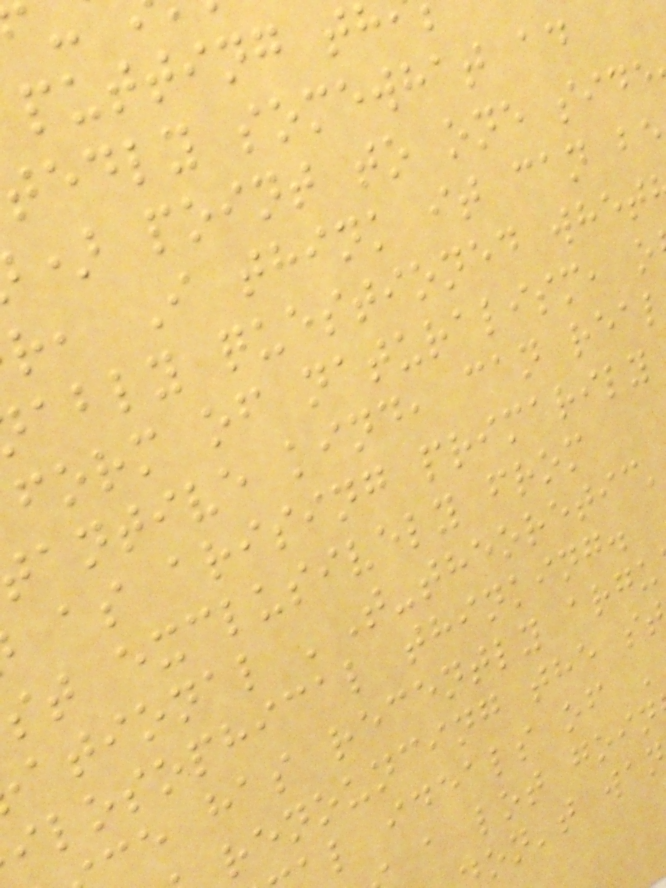putting t
tedly somewhat ad
) point to one side
r, I think it can be
ably questioned whet
form of naturalism, o
antive kind, can real
as arising primarily
st exclusively from
ational 'T-theoretic'
ilosophical thinking.
ce has recently argu
renouncing the st
l ideals of
a lot goin
